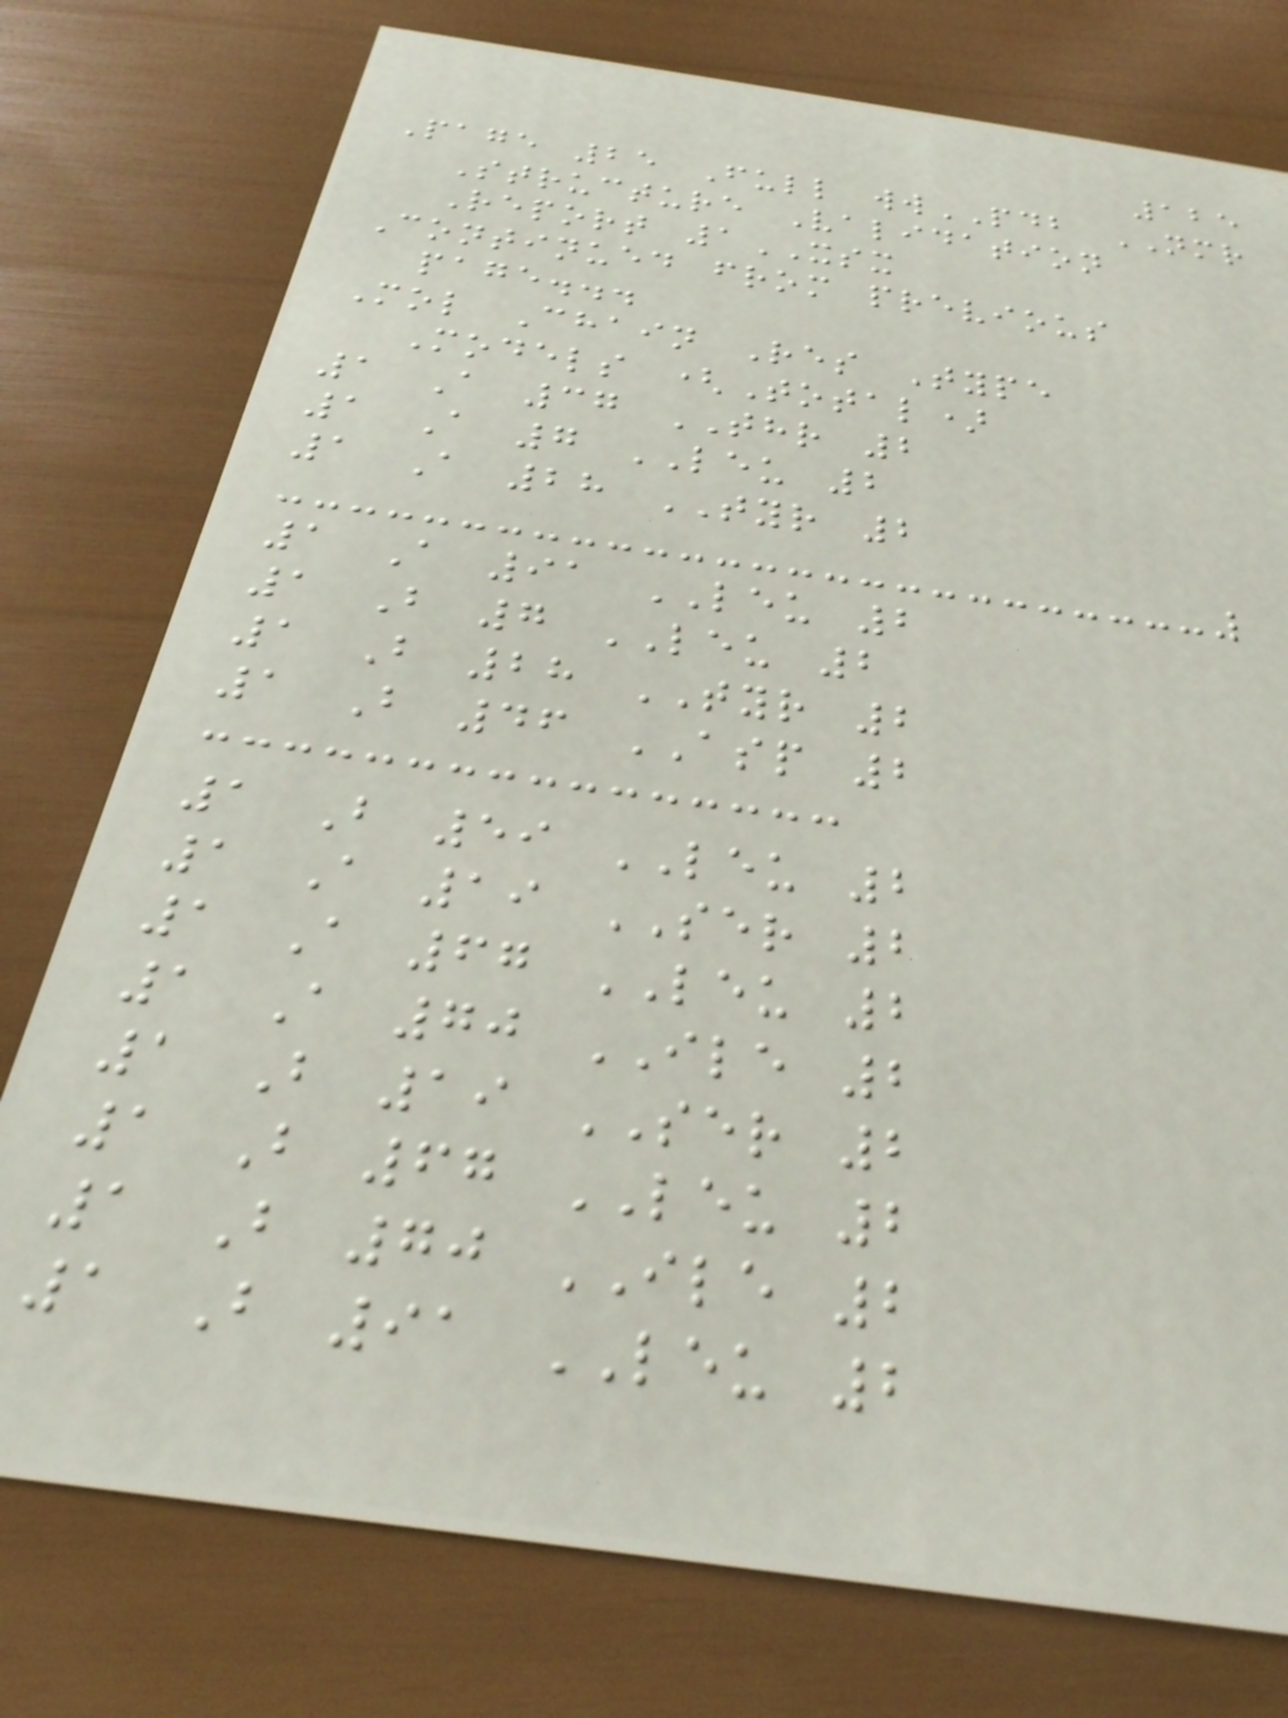125
Page 25 Full wwPDB NMR
Structure Validation
Report 1XSX
Continued from previous
page...
Mol Chain Res Type
Models (Total)
1 A 37 THR 2
1 A 7 LEU 2
1 A 28 TYR 2
1 A 91 LEU 2
1 B 7 LEU 2
1 B 28 TYR 2
1 B 46 ASP 2
1 B 59 LEU 2
1 A 19 SER 2
1 A 67 LEU 2
1 A 70 ILE 2
1 B 19 SER 2
1 B 67 LEU 2
1 B 70 ILE 2
1 B 91 LEU 2
